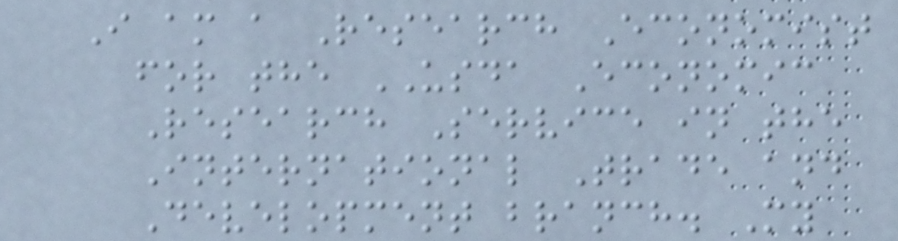I am a Research Economist
for the USDA Economic
Research Service in the
International Trade and
Development branch. My
